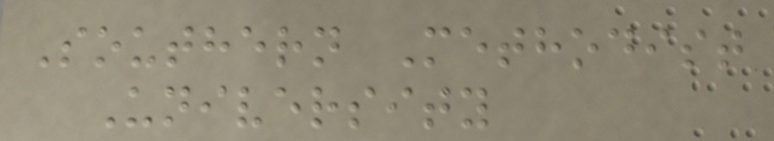Southern Methodist
University
